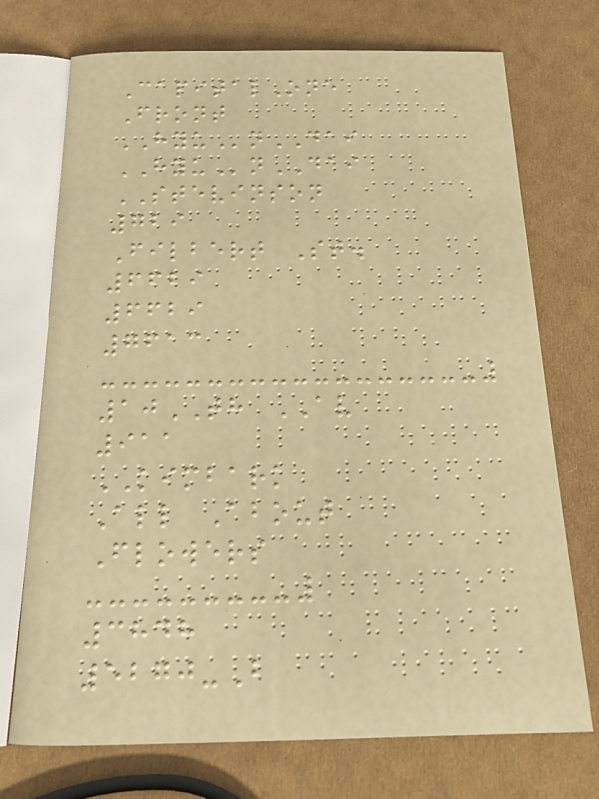CapitalOne
Front
HYUnDAI
HYUnDAI
STEVINSON
729
Filbert St.
6629
6629
7613
10TH AV
911
KIMBARK
All About
Flowers
3848
5270-B
